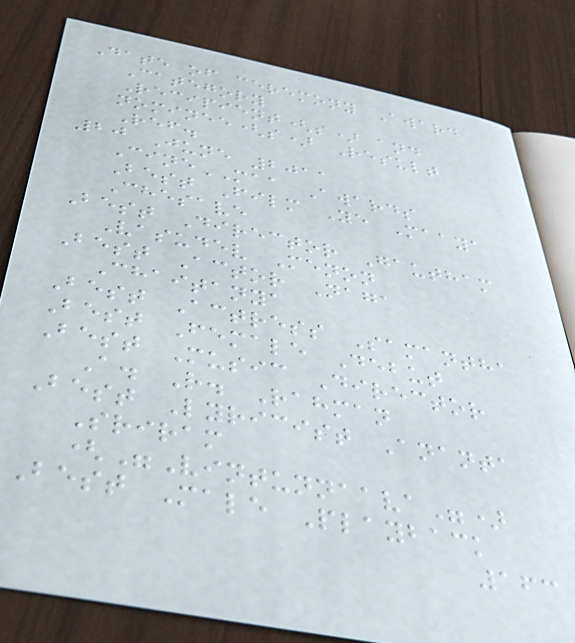Date of ceremony Award
Category
Recipient(s) and
nominee(s) Result
Ref.
20 June 2011
CineMAA Awards
Best Film Ye Maaya
Chesave
Best Director Gautham
Vasudev Menon
Best Actor Naga
Chaitanya
Best Actress Samantha
Best Female Debut
Best Music Director
A. R. Rahman
Best Lyricist Ananta
Sriram
("Vintunnaava")
Best Male Playback
163
